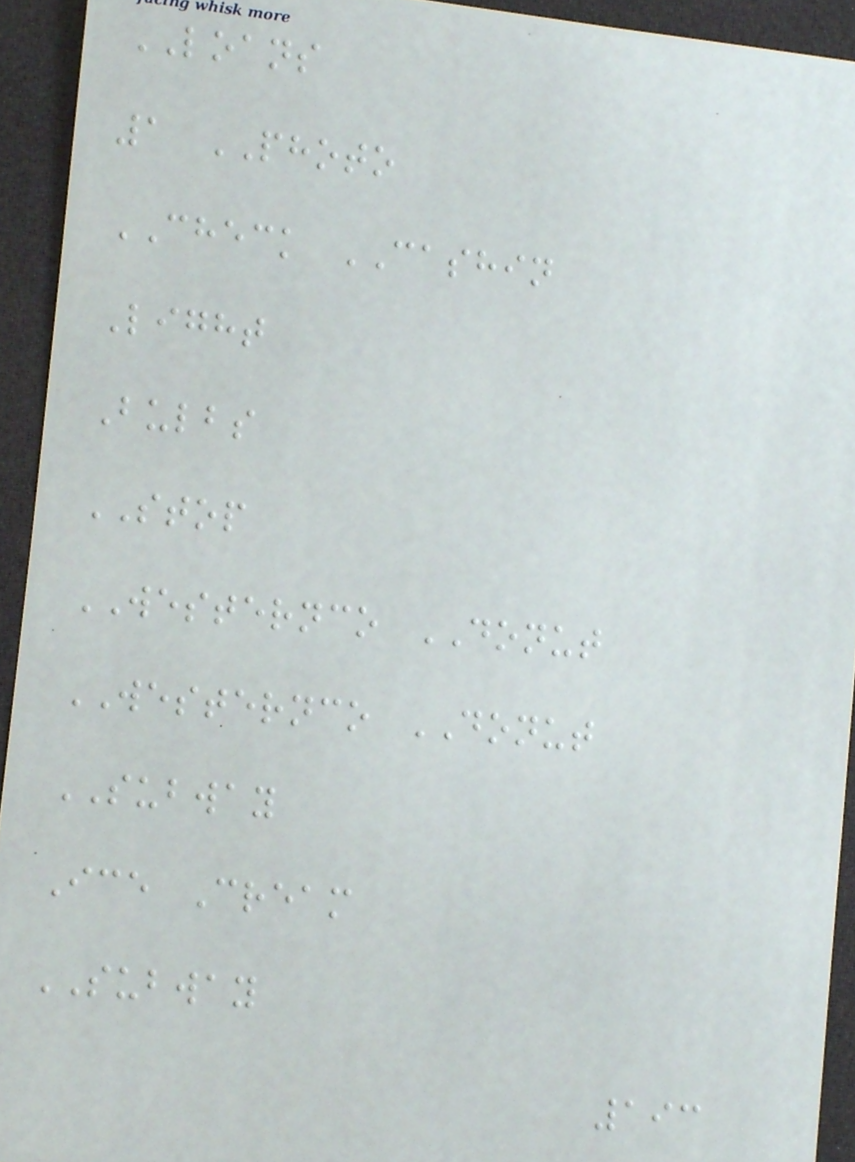LOANS
1 PHOTO
CHECK CASHIN
Light
Bulbs
STOP
WESTERNCO DONUT
WESTERNCO DONUT
SUBWAY
Ice Cream
SUBWAY
193
